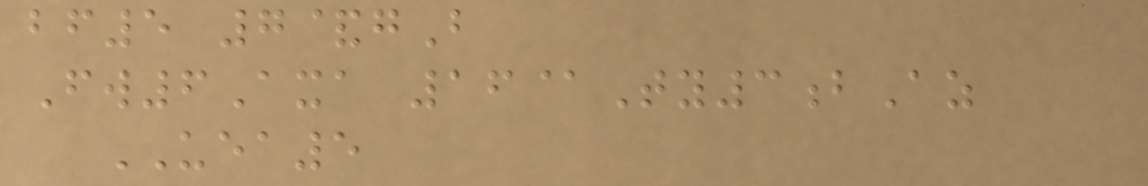bf5 7&gB
Fw6Axa 16@Ty3bAz
UEA5
